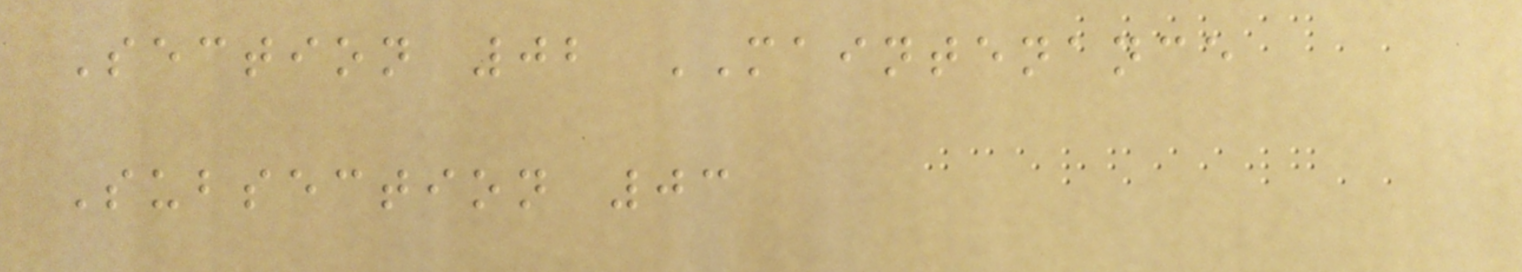Section 02 MAINTENANCE
Subsection 03
